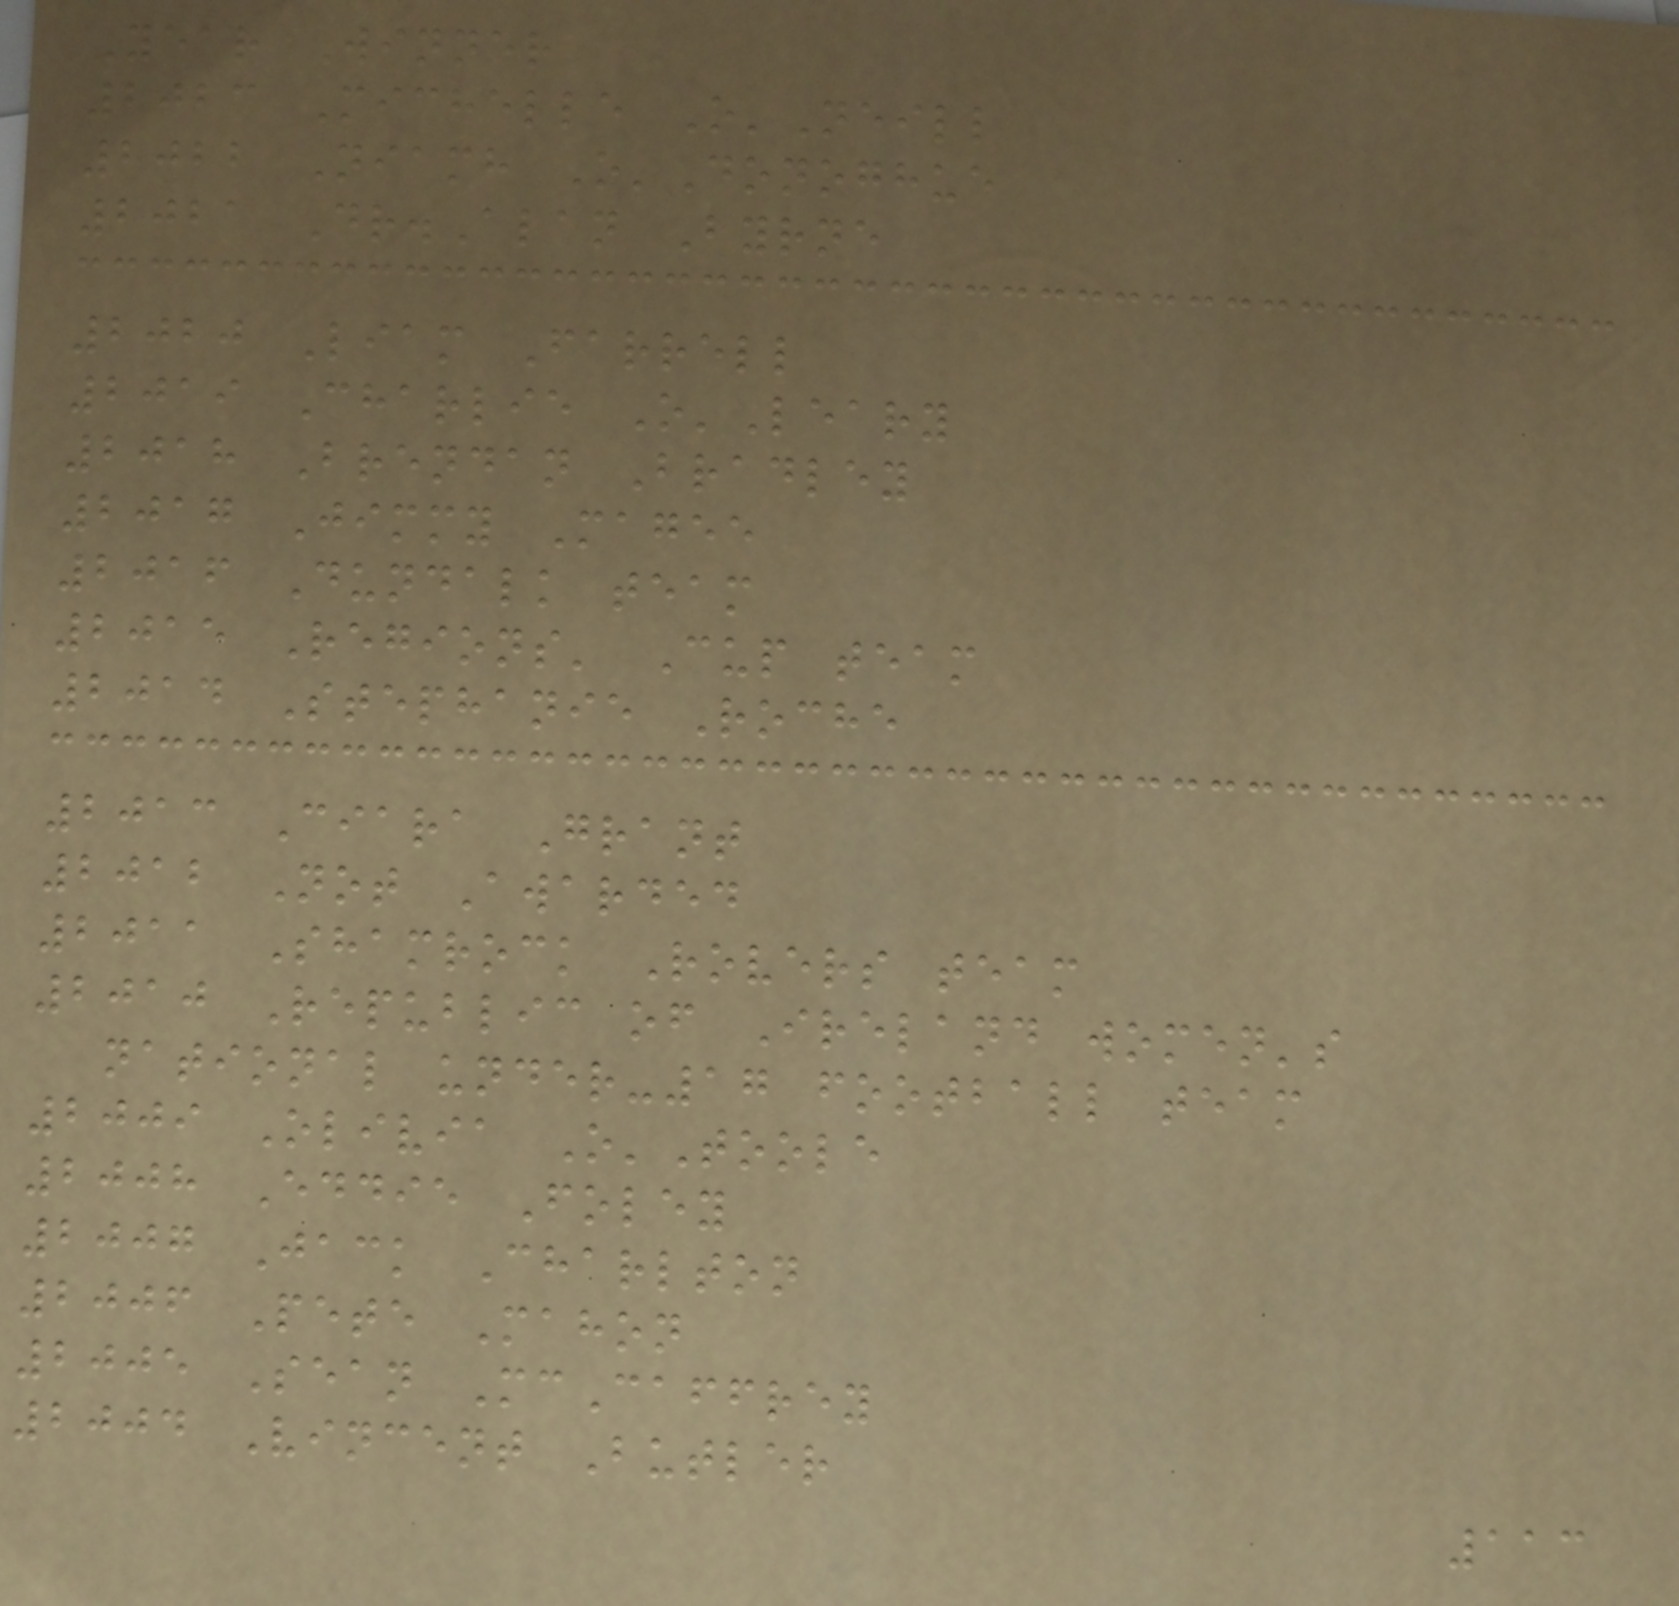Year Winner
2023 Michelle O'Neill
2022 Niamh O'Donoghue
2021 Dr.Alan Byrne
2020 Liam Farrell
2019 Charlie O'Leary
2018 Brendan Bradley
2017 Jimmy Magee
2016 Dundalk team
2015 Regions' Cup team
2014 Stephanie Roche
2013 Ciara Grant
2012 Not Awarded
2011 Shamrock Rovers team
2010 Republic of Ireland women's
national under-17 football team
2009 Olivia O'Toole
2008 Eddie Foley
2007 Jack Charlton
2006 Pete Mahon
2005 Sean McCaffrey
2004 Vincent Butler
113
